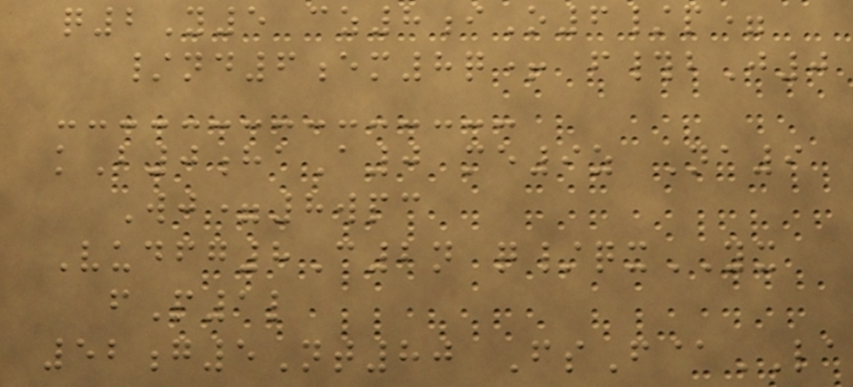q2Y5 cz8iO6/p=
/nd6em8q+ f#bJ0
kB0haA0 me9z Na9
Wj=8wpc
Vudfg8C2n q/qxYX
fP1l
52g5Nt80 FsF@LA
